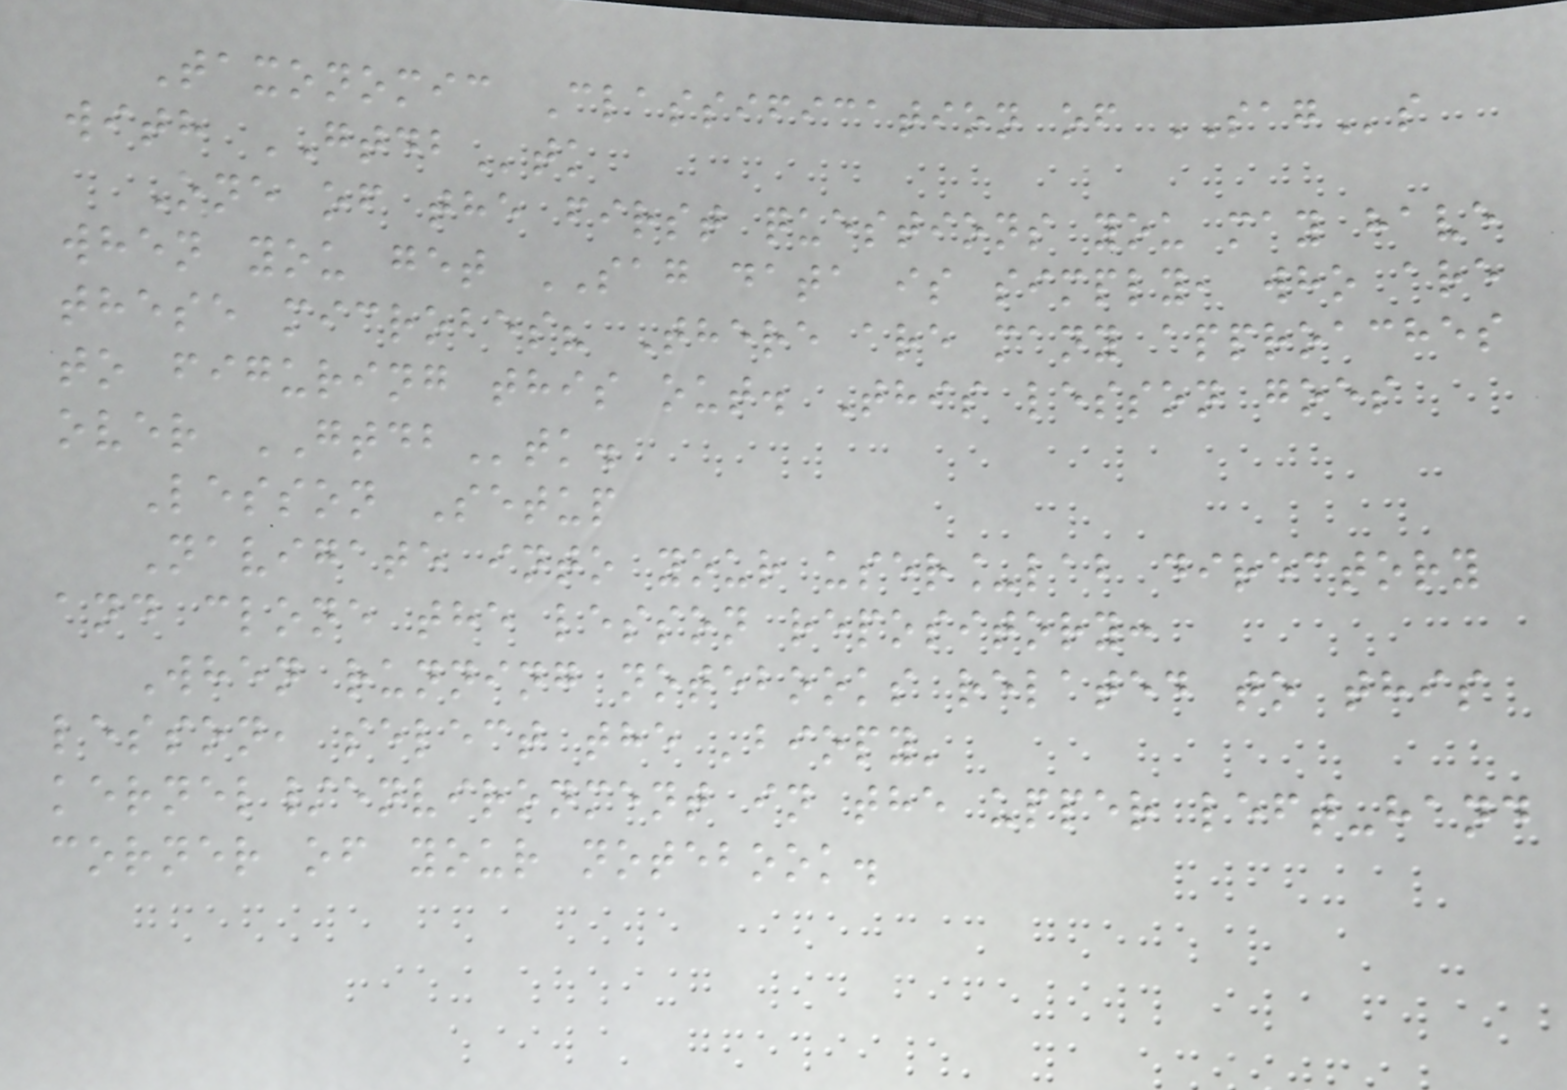Taxonomic Classification of SAGs
with GTDBtk
One of the first questions you may have
when you get SAG data is simply, who are
these microbes? There are many approaches
to figuring this out. This lesson goes
over GTDBtk.
Lesson Setup
Navigate into your user_lab directory
and clone the lesson repository:
When running notebooks related to this
lesson, select the 'biopy'
kernel/environment in the upper left-hand
corner of your notebook.
